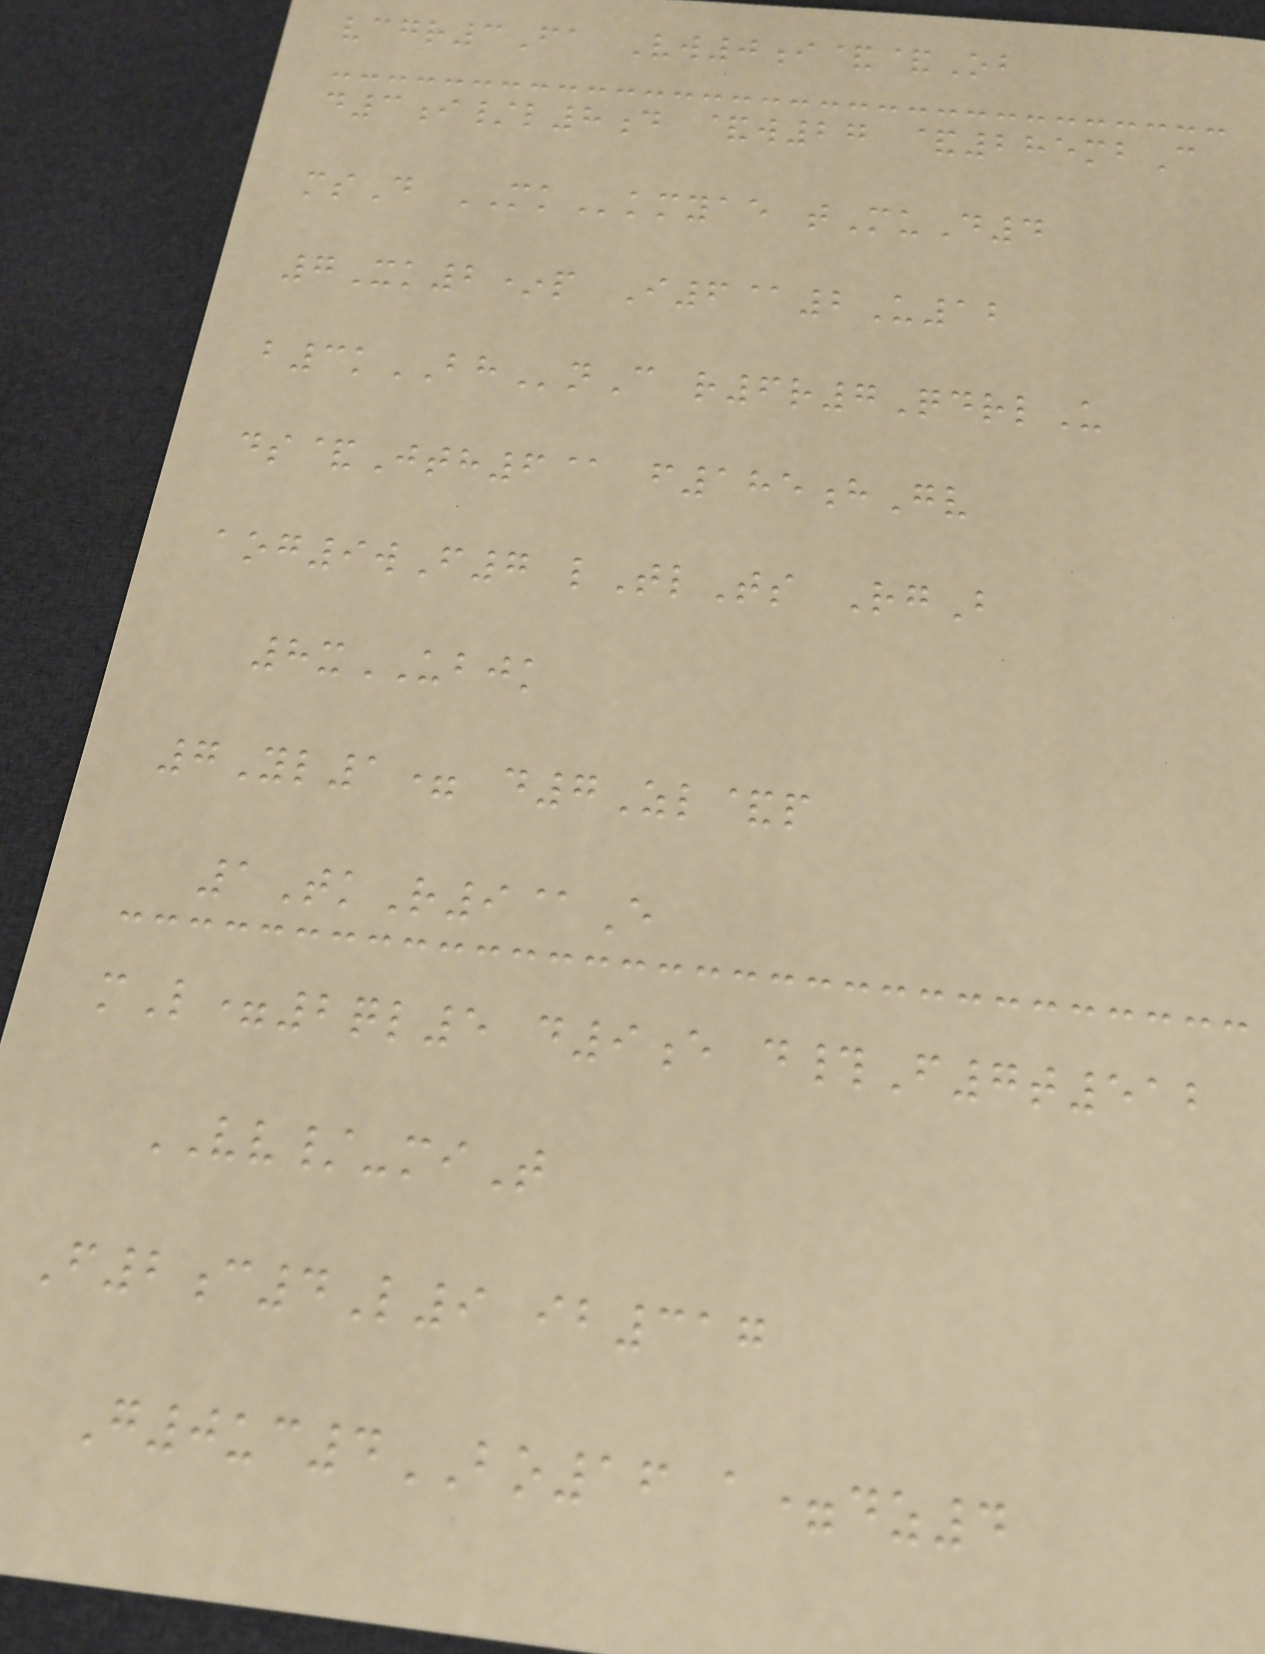vcgr3Fa Vw0i&&Ob
d3i/l8d &w27 &285mbC
msD MKkmyae tMuD4
7Xk2*p I6@2U12
b3kBHnC r6r7QdrlU
ds&Jth6@ f185hGv
aog9wF7 lTlTs RgB
8xUBJK
7Yl1= d7Zl&p
1TkR9@E
mL=2ql5 d9e d#F7t512
VV/-miT
F2c4L9 ib317
G0uc4BO16 a=dz4
